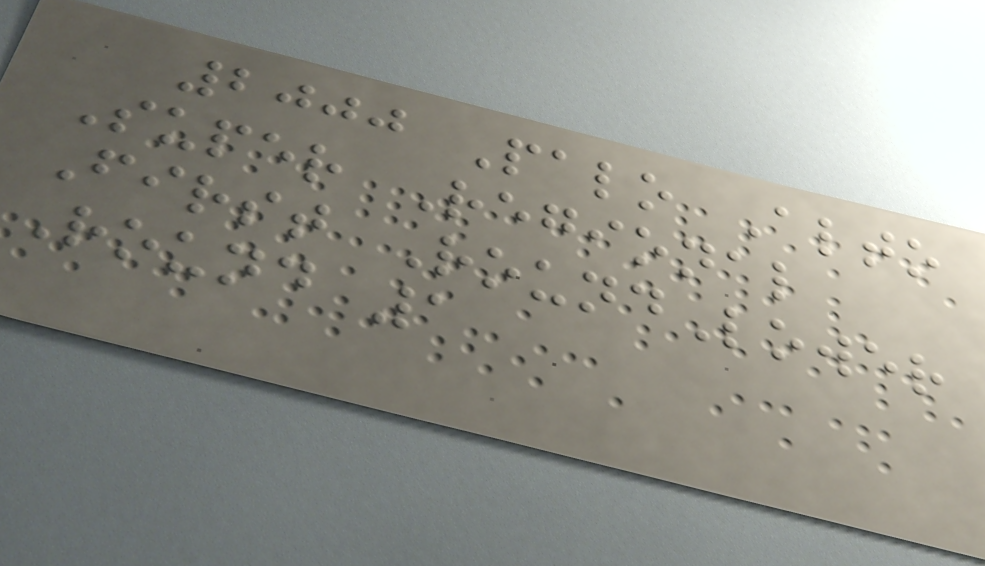2000 Palo Alto
Super Regional
First RoundLower
Round 1
